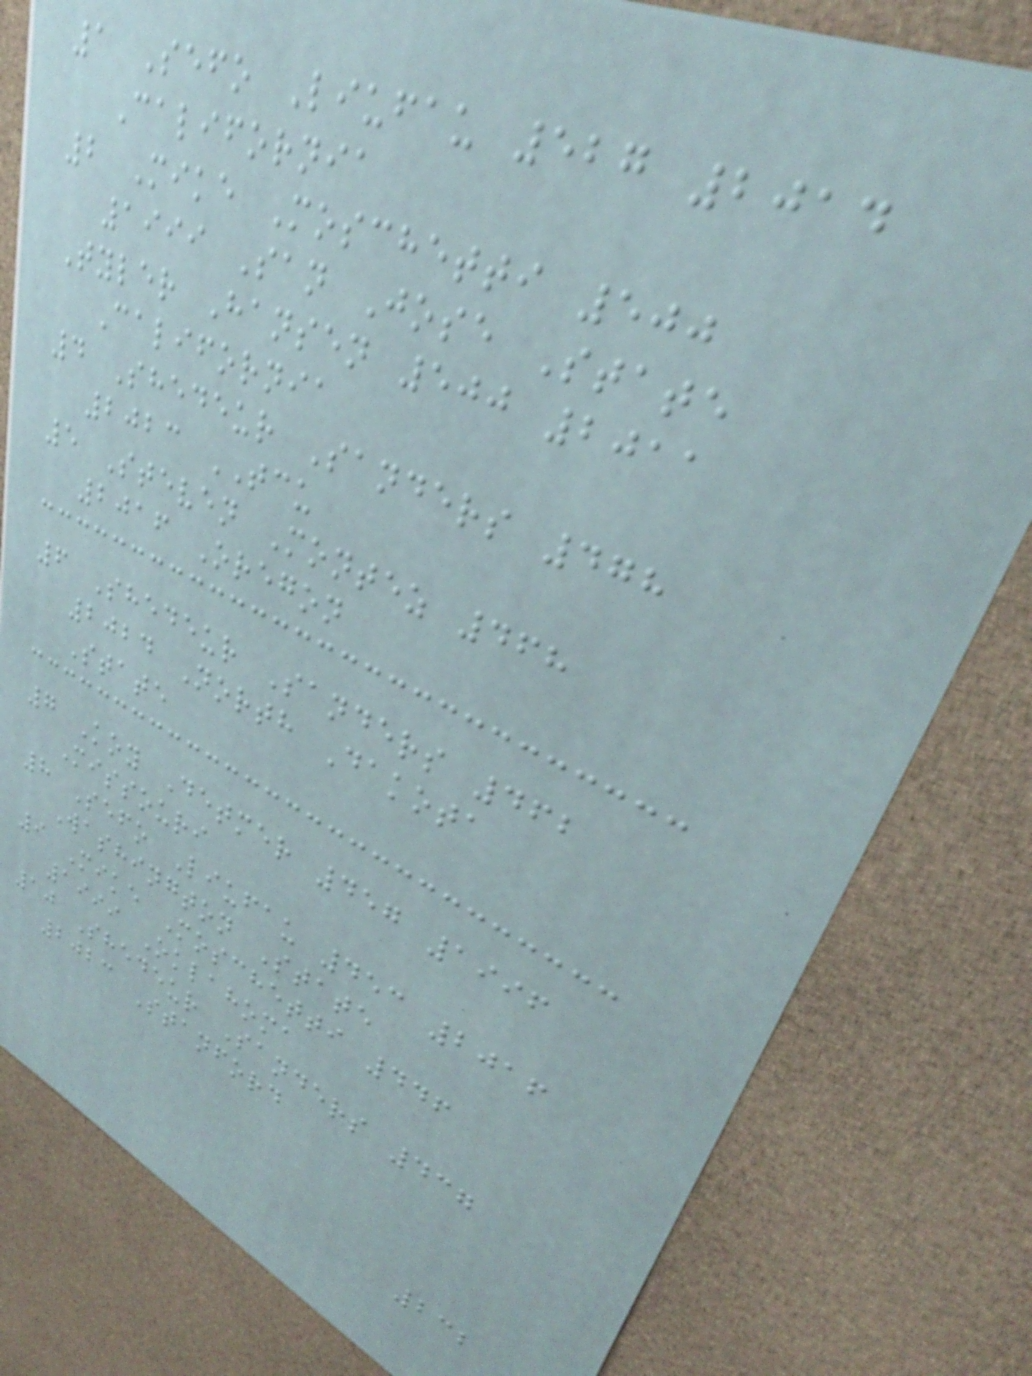1 Sefo Liufau 527 2014
California
2 Mike Moschetti 500
1999 San Jose State
Tyler Hansen 500 2011
California
4 Shedeur Sanders 478
2023 TCU
5 Steven Montez 468
2016 Oregon
6 Shedeur Sanders 462
2024 North Dakota
State
7 Koy Detmer 457 1996
Missouri
8 Sefo Liufau 453 2016
Washington State
9 Mike Moschetti 446
1999 Oklahoma
10 Shedeur Sanders 437
2023 Stanford
232
